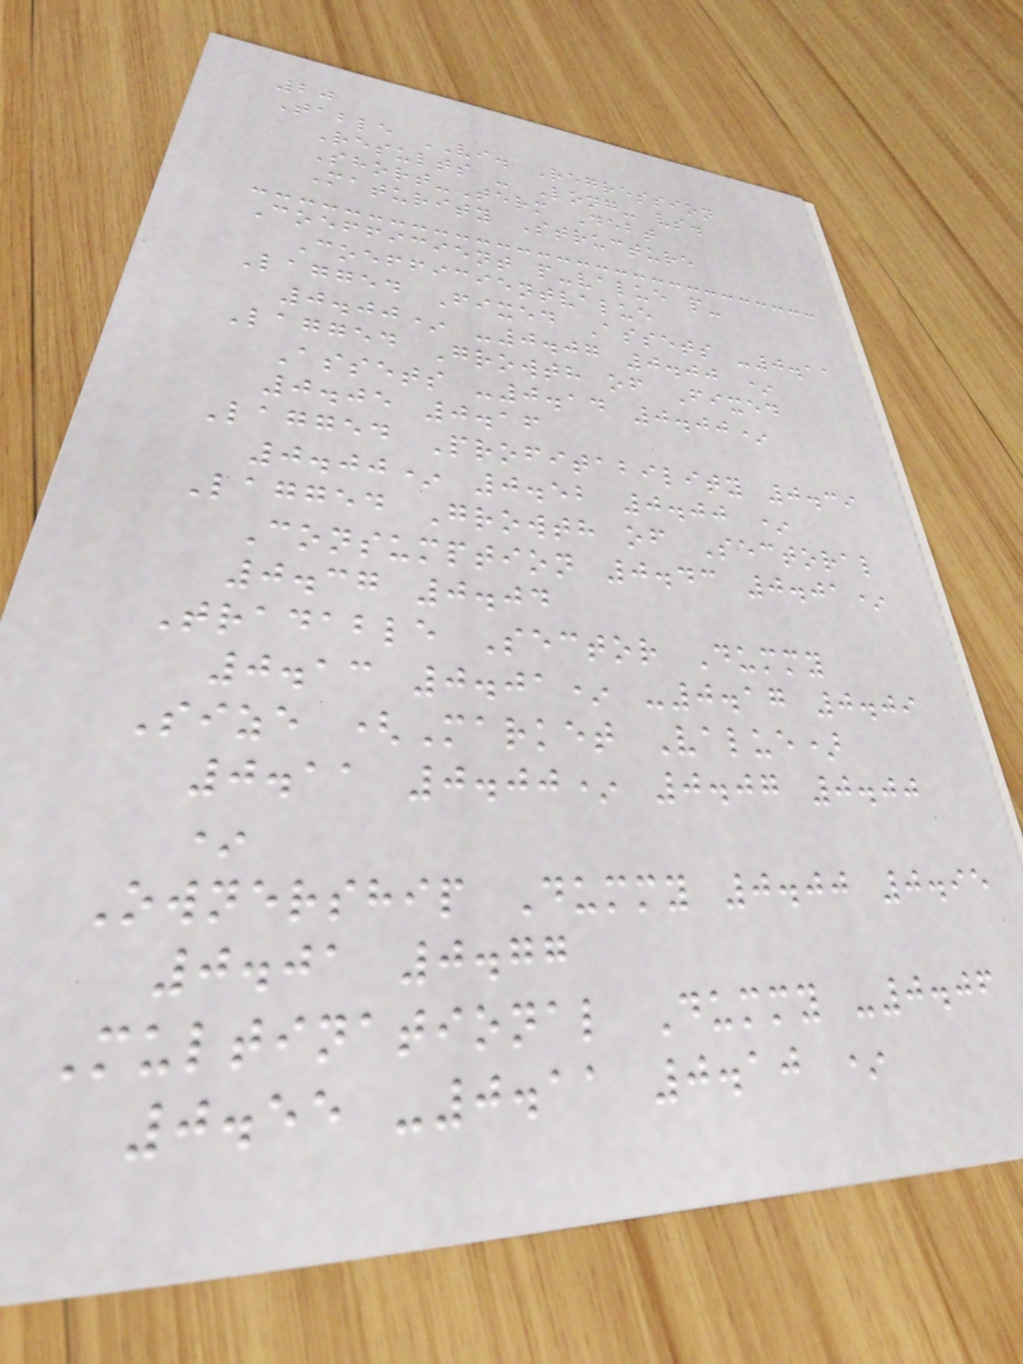20
Table VI. Regression
Results - Long- vs.
Short-Term Debt
Maturity Structure
Coefficient p-value p-
Coefficientvalue
Lagged Fixed Assets -0.11
0.00* -0.07 0.00 *
Lagged Growth of Fixed
Assets -0.14 0.00*
0.05 0.16
Lagged Profitability 0.39
0.00* 0.52 0.00 *
Lagged Growth of Sectoral
Consumption 0.43 0.01*
0.37 0.04
Tradable Sector Dummy
0.13 0.01* -0.17 0.09
Size (Market Value)
0.11 0.00* 0.07 0.00
*
Ownership Dummy 0.00 0.95
0.01 0.77
Multinational Dummy -0.06
0.55 -0.11 0.10 *
